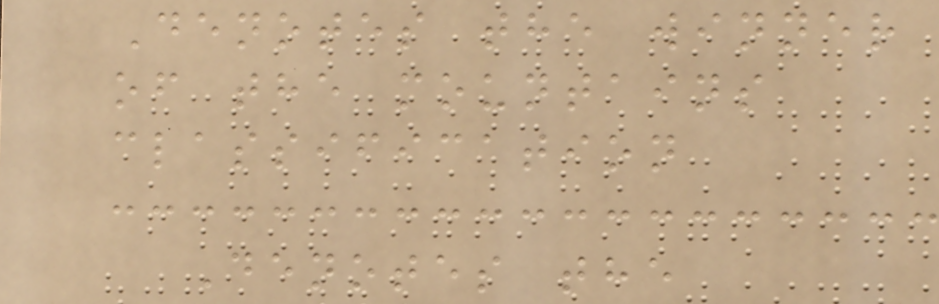Denotes the winner
of the mountains
classification
Denotes the
